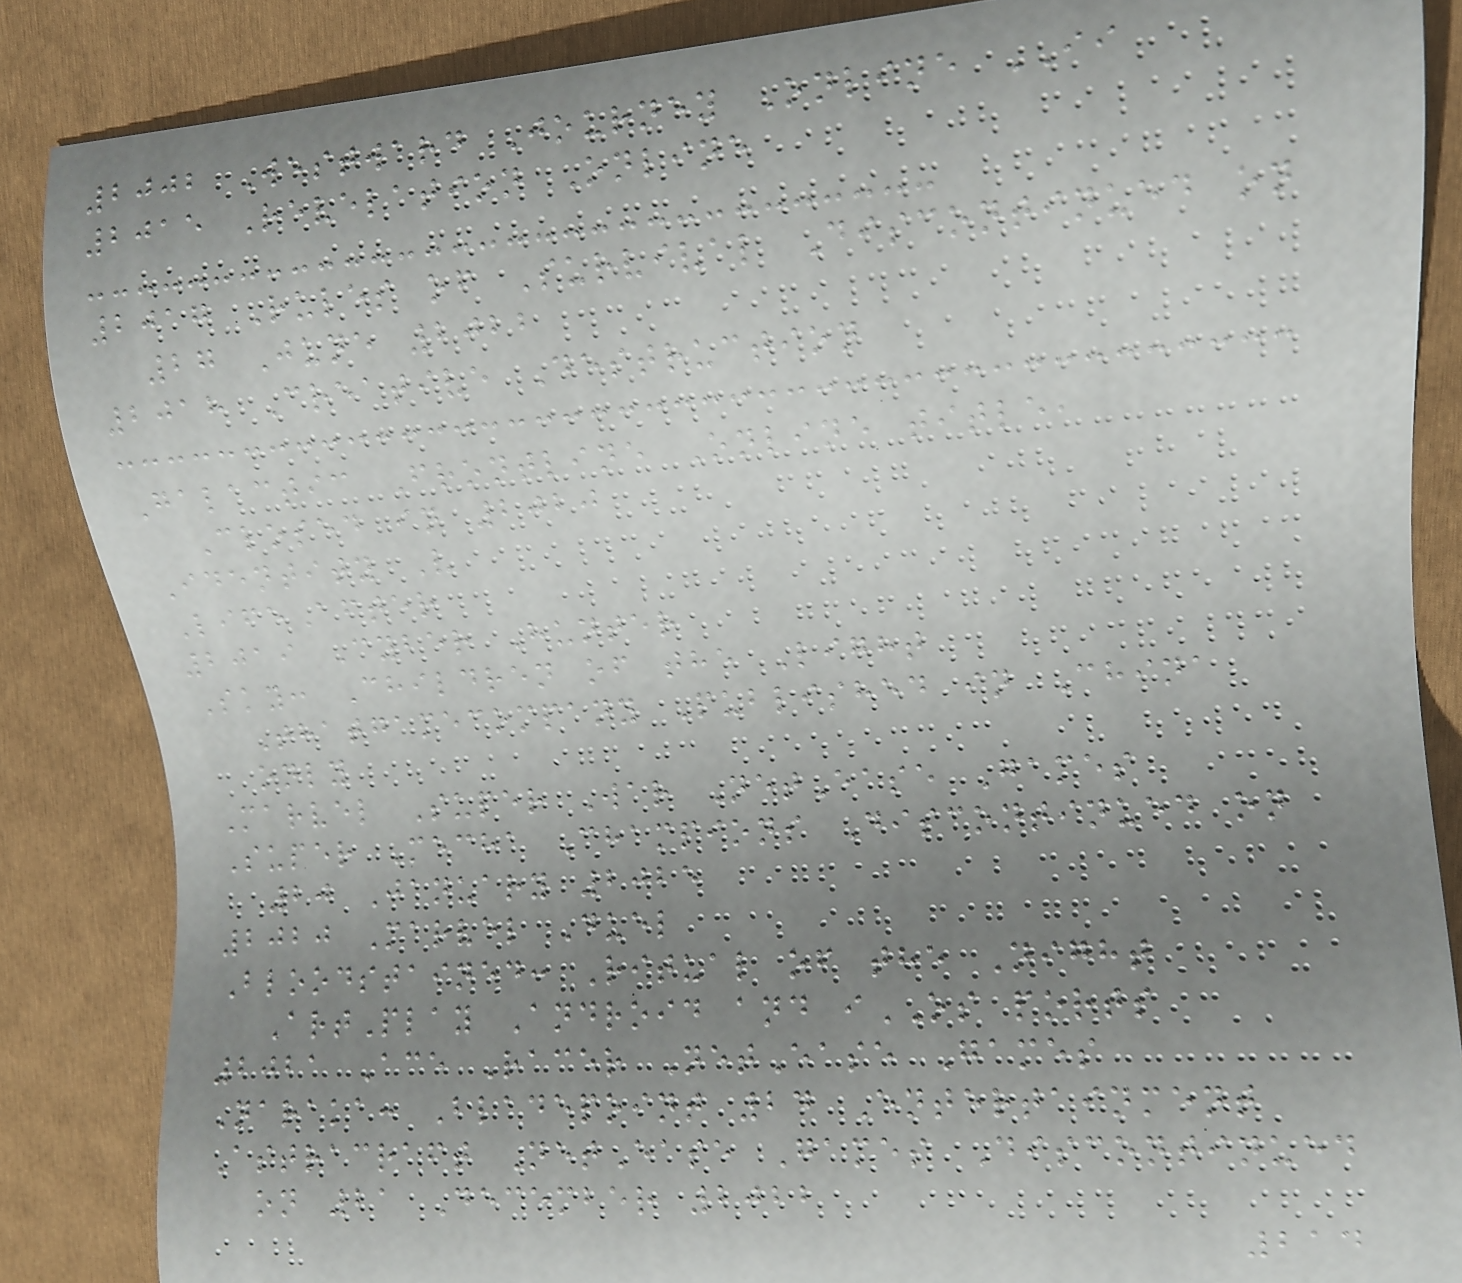2002 Westward Journey Online II
2015 Revelation Online
2017 Rules of Survival Discontinued on
27 June 2022
2018 Creative Destruction
Galactic Frontline Online title,
Closed in 2020
Identity V
LifeAfter
2019 Cyber Hunter
Sky: Children of the Light
Thatgamecompany Published in China
only
Marvel Super War NetEase Games
Super Mecha Champions Discontinued on
20 January 2025
2020 Marvel Duel
Bloodstained: Ritual of the Night
ArtPlay Android and iOS ports
2021 Ace Racer NetEase Games
Naraka: Bladepoint 24 Entertainment
Astracraft NetEase Games Discontinued
on 21 December 2022
214
